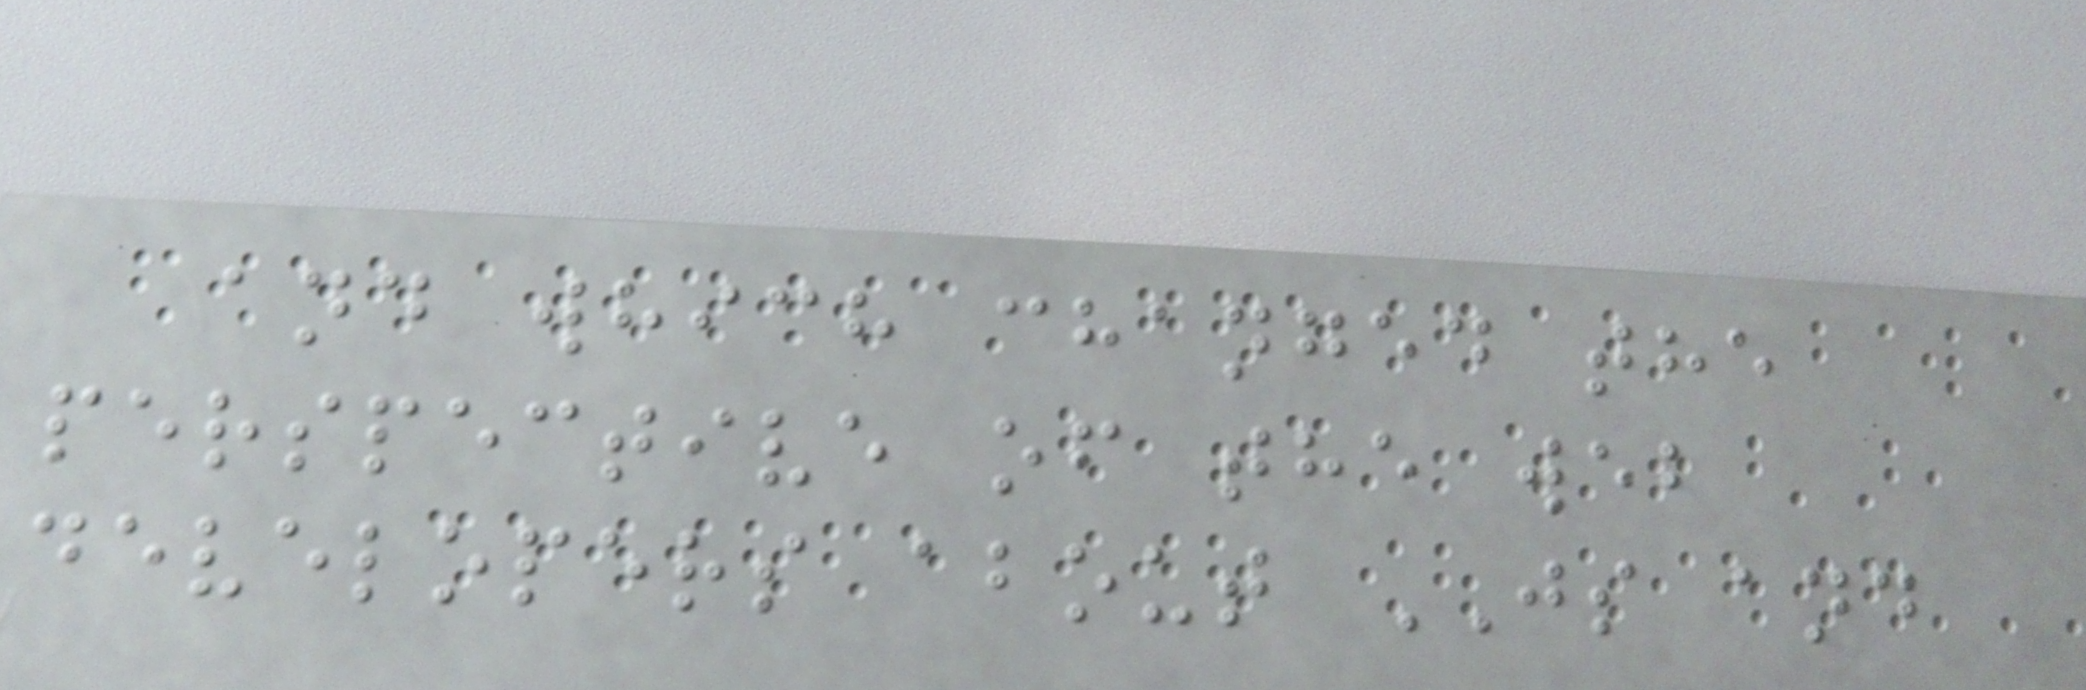and which changed the
perspective of the web
developers about JS and
